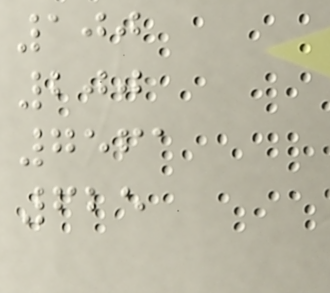100
200
7561
625
